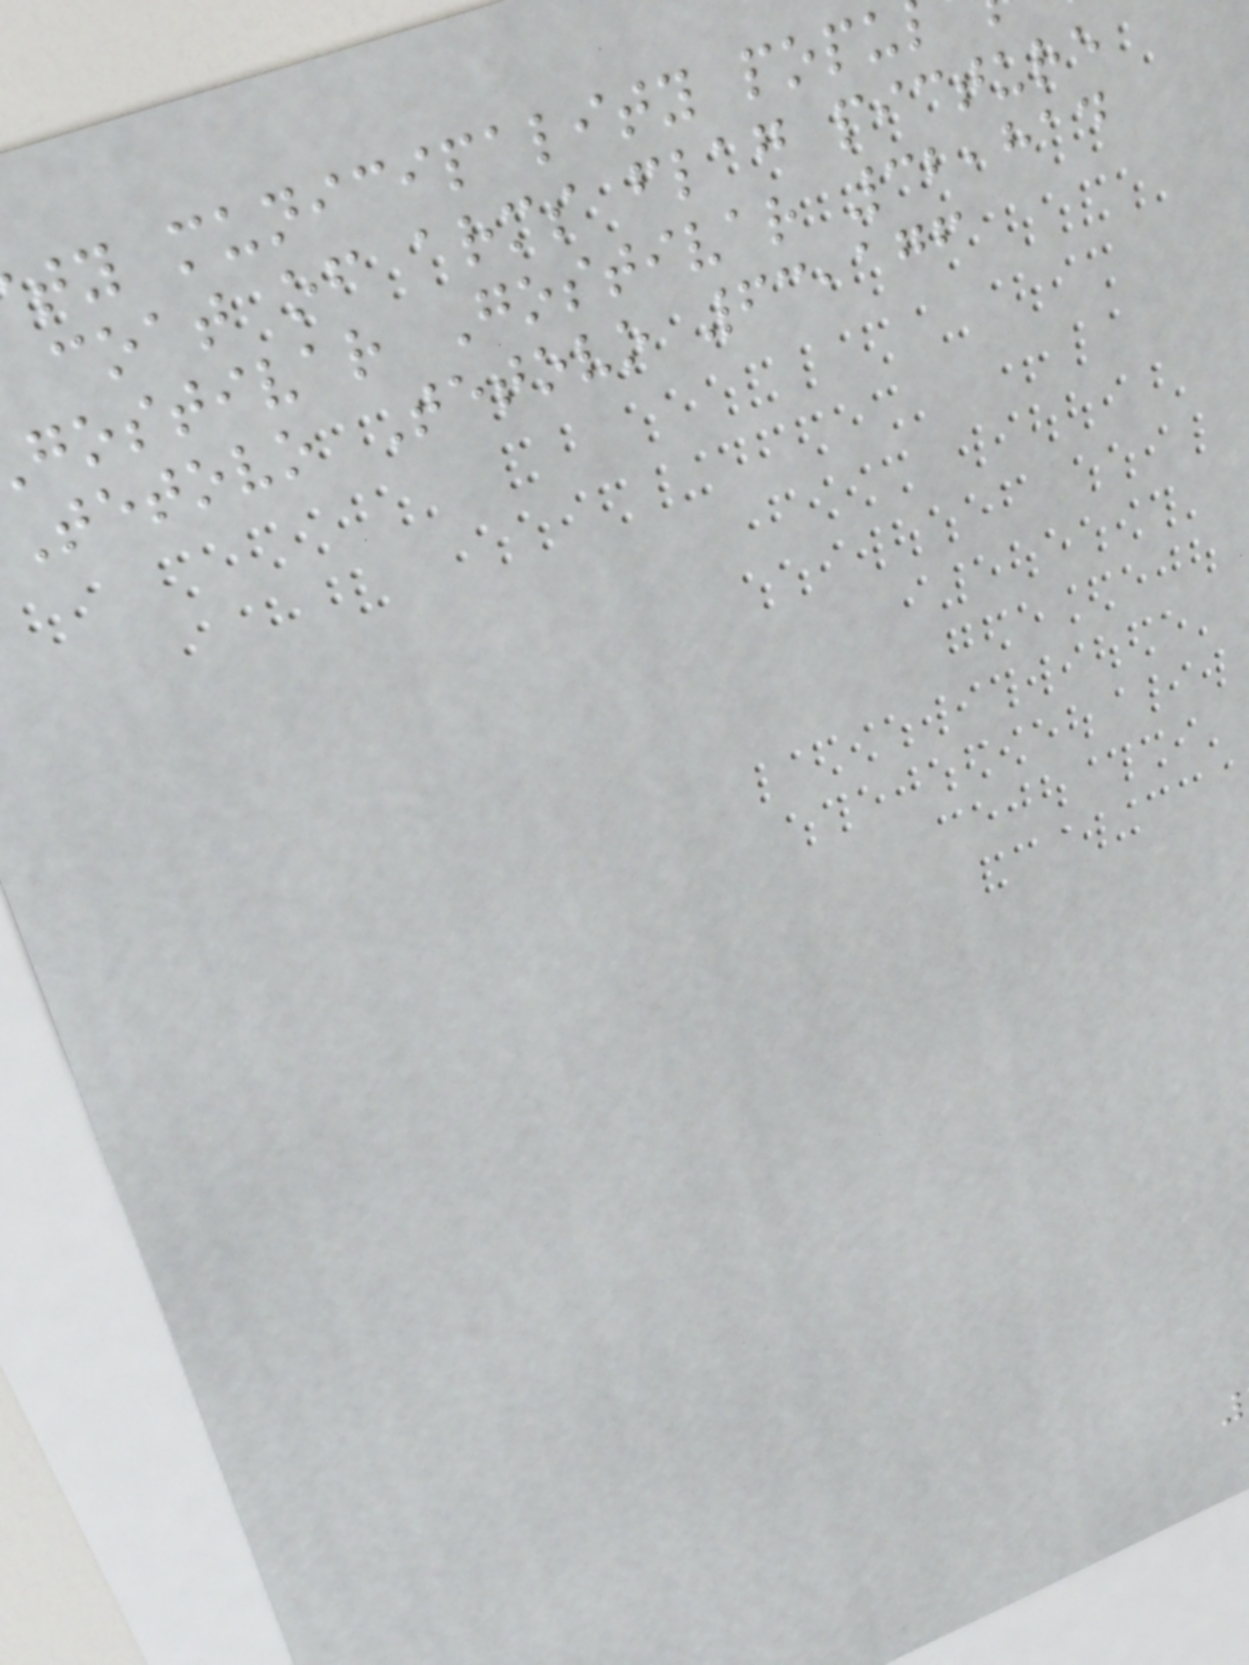ty municipality popu
coat of arms flag picture
gostivar Gostivar 32,814
Tetovo Tetovo 63,176
